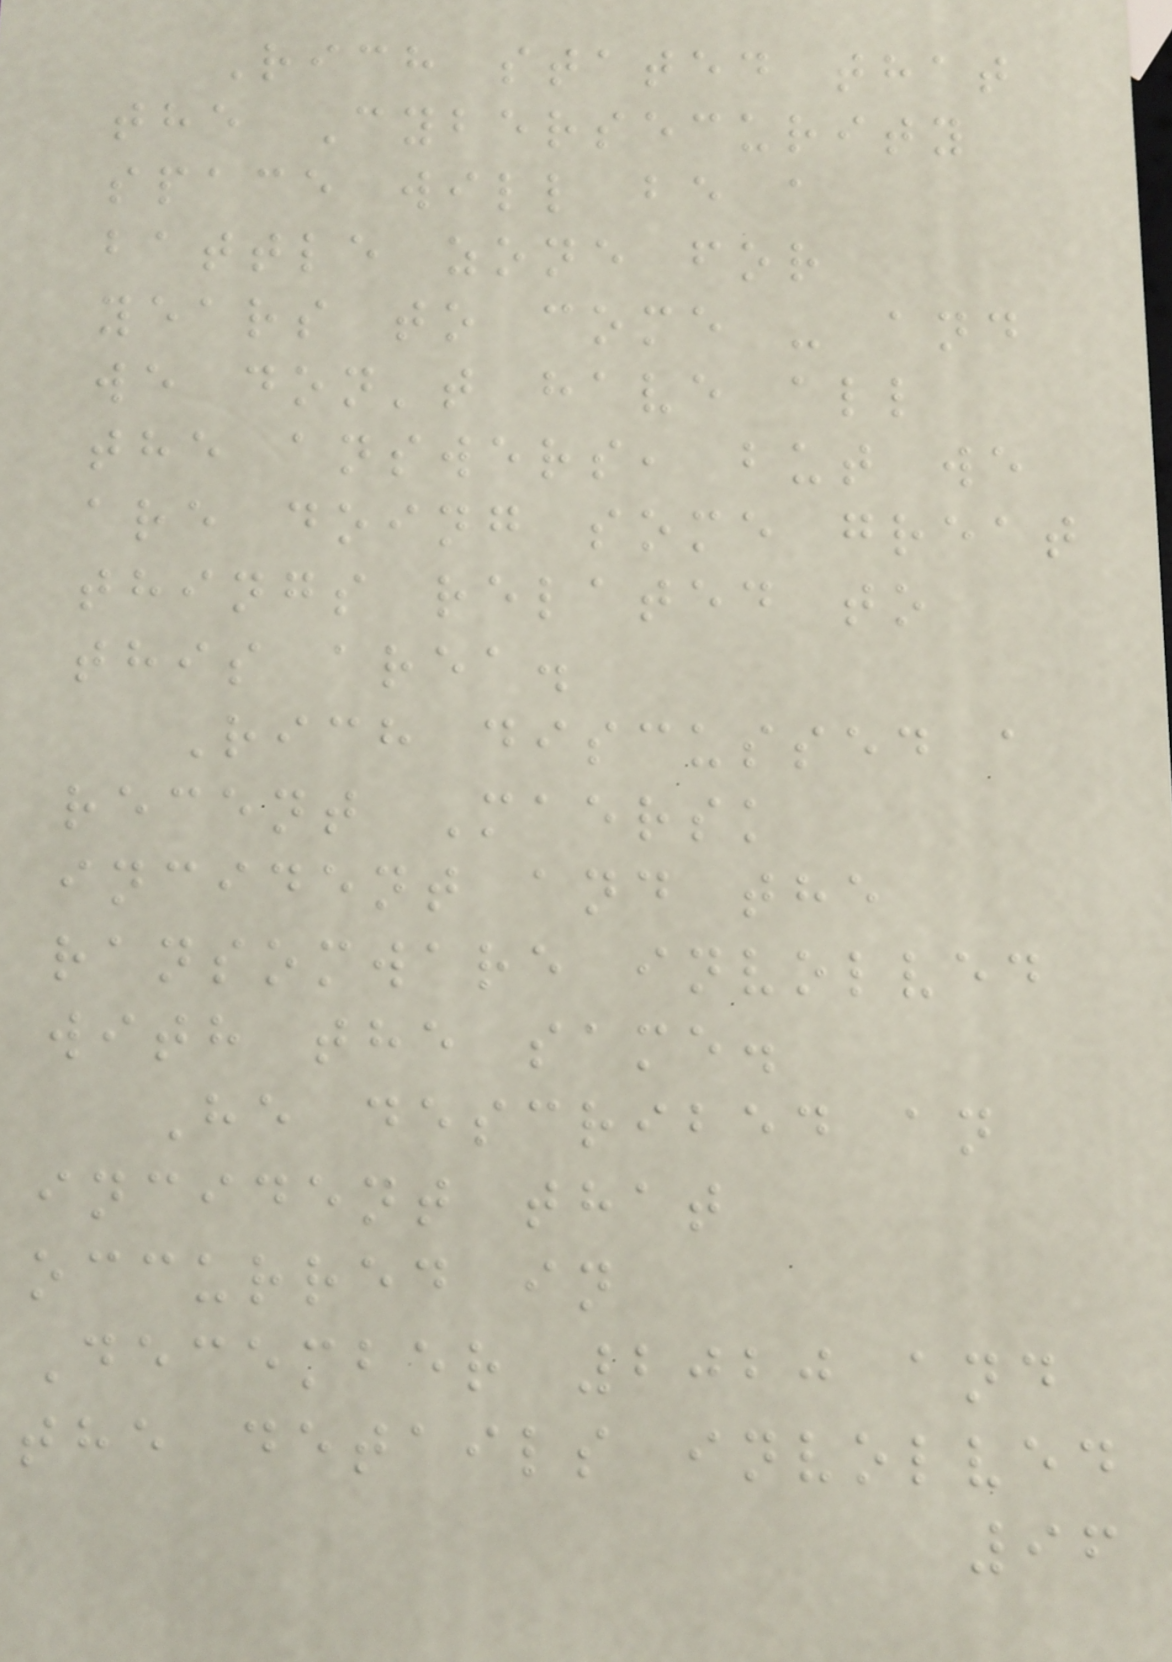Rich stated that
the Cybersecurity
space will be a
battle zone for
years to come - and
we don't have all
the answers, but we
are doing some great
things related to
this area.
Rich discussed a
recent Maersk
incident and the
ransomware involved
with the same.
He described an
incident that
occurred in
December 2020 and
the details involved
96
